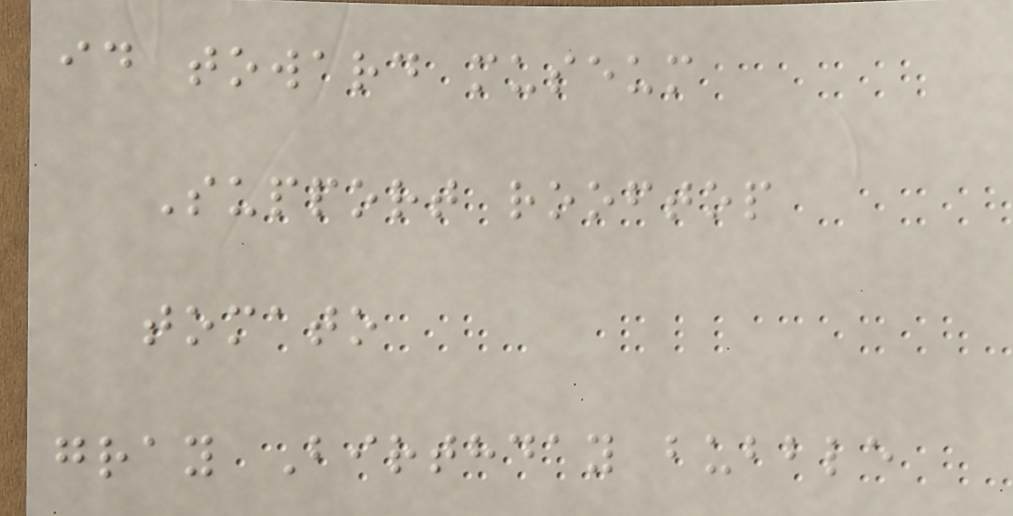id toward museum
Support rooftop
tomato
gray Birthday bubble
